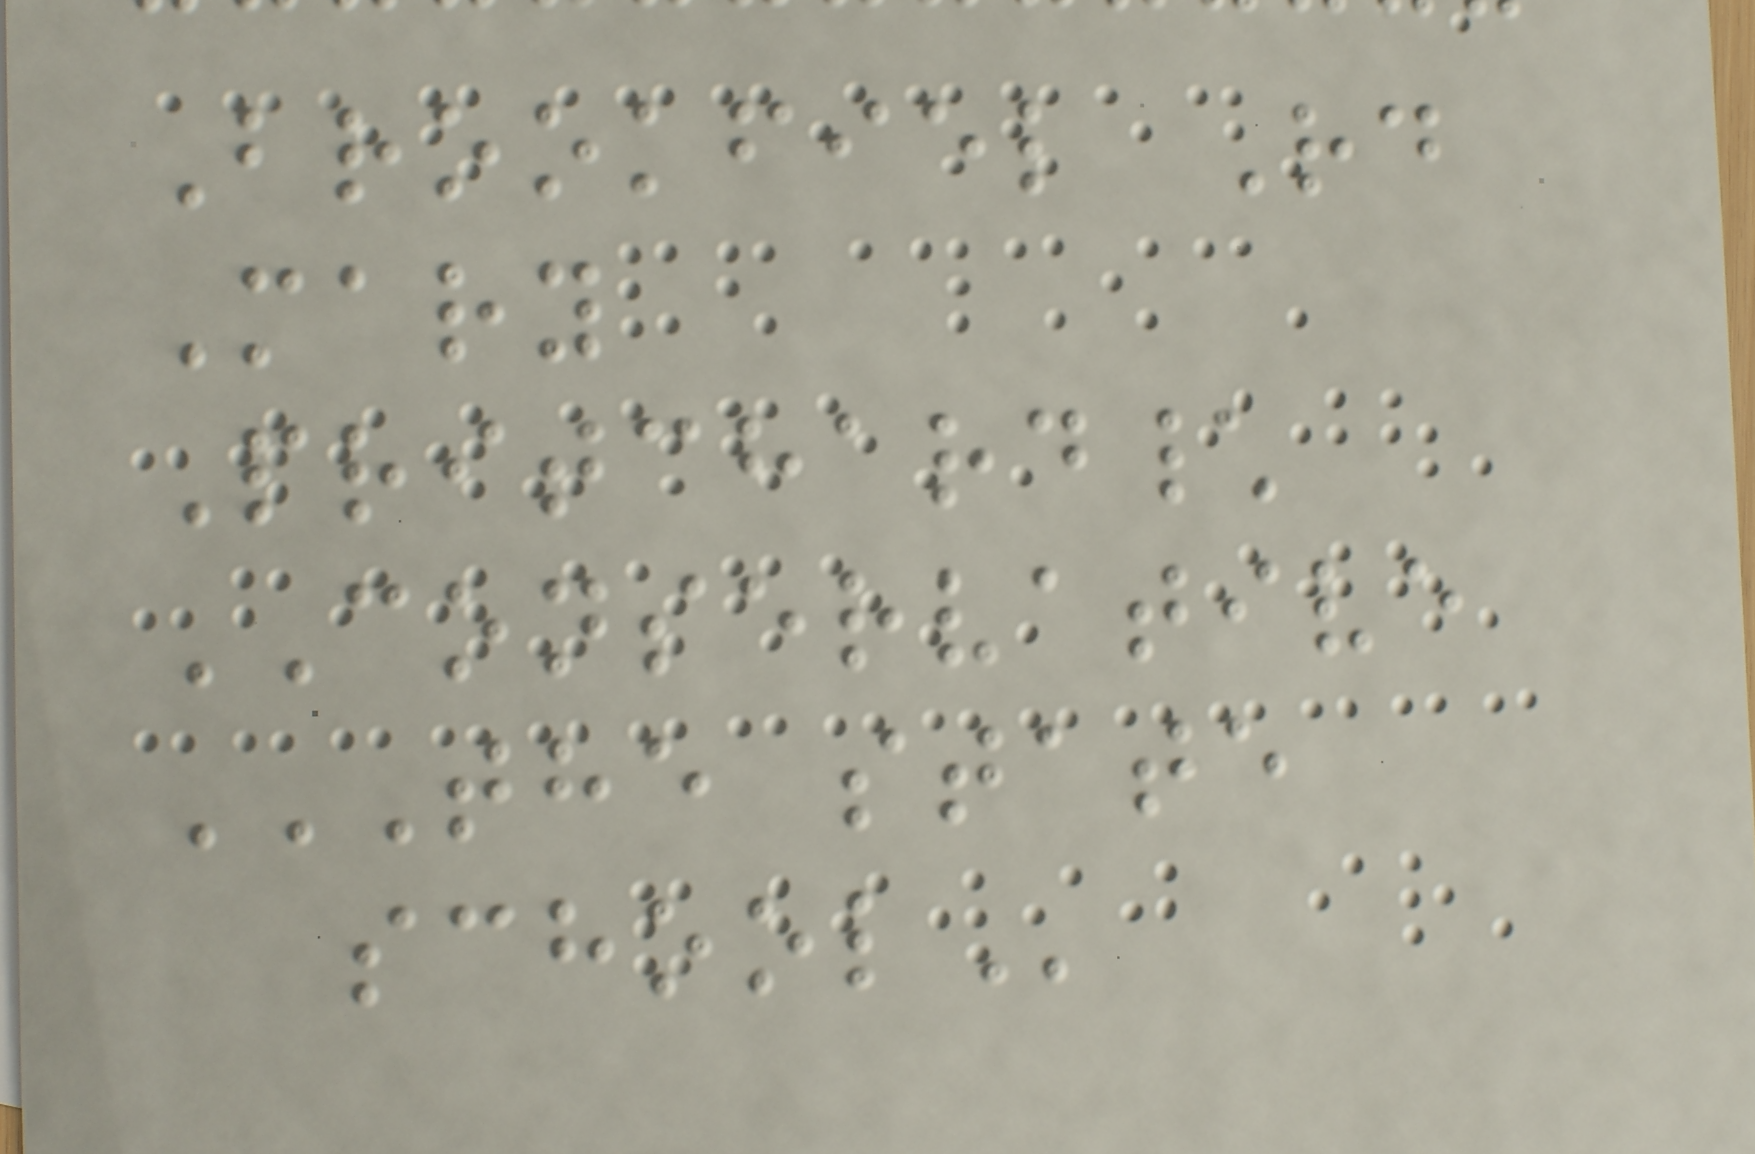Brookfiel Rd
Mary
Pritchard\
CONSERVATIVE
THE STATE
SCHOOL
